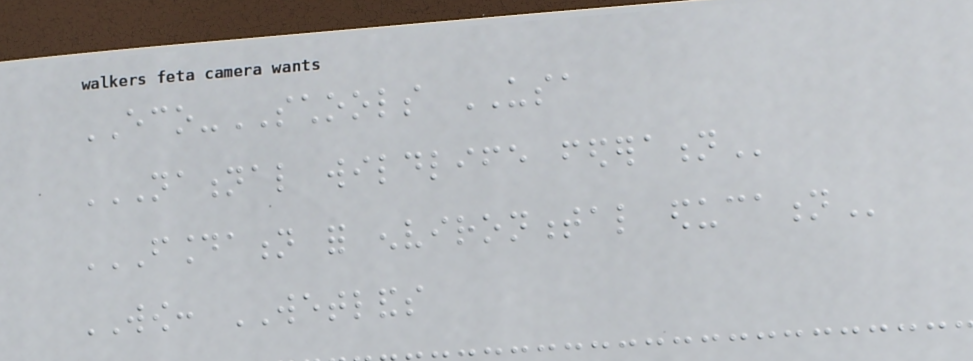ECO-SCHOOLS USA
NATIONAL WILDLIFE FEDERATION
FOUNDATION FOR ENVIRONMENTAL EDUCATION
WOW: WETLANDS
